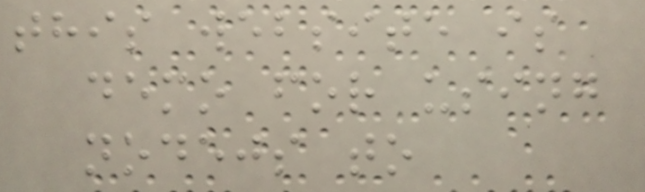this website is
demo for using
nodejs to
